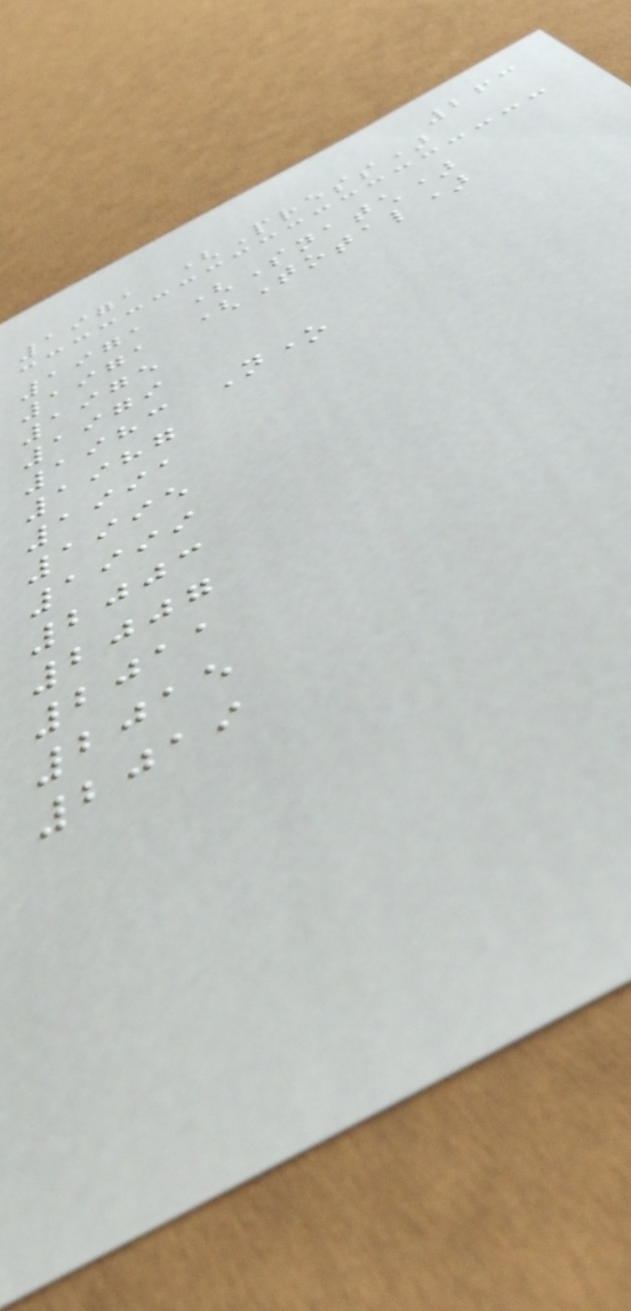263
1971 (Press)
1971 (Snatch)
1971 (Total)
1975
1979
1983 None
1987
1991
1995
1999
2003
2007
2011
2015
2019
